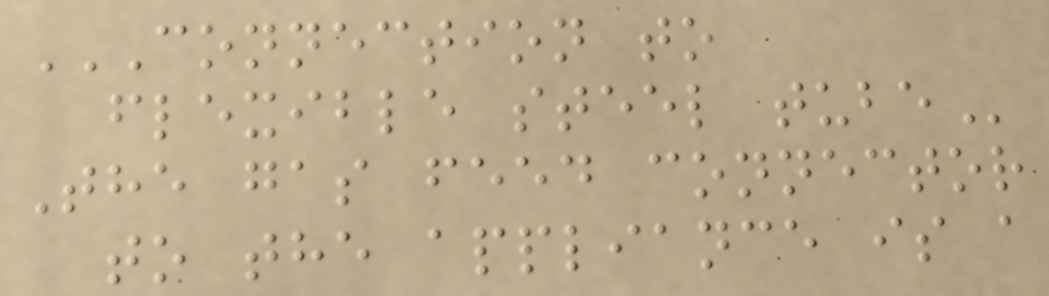CONNECTION TO
FLEXIBLE STEEL TUBE
The gas feed connector
to the appliance is a
